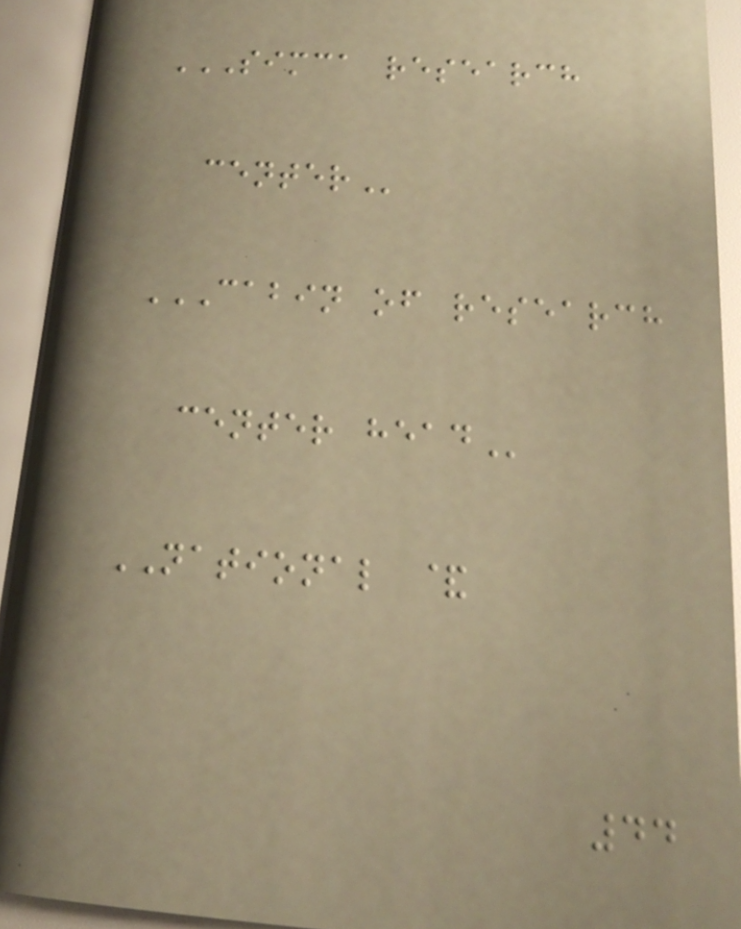SIMCA RESEARCH
CENTER
CABIN OF RESEARCH
CENTER HEAD
NATIONAL &
44
